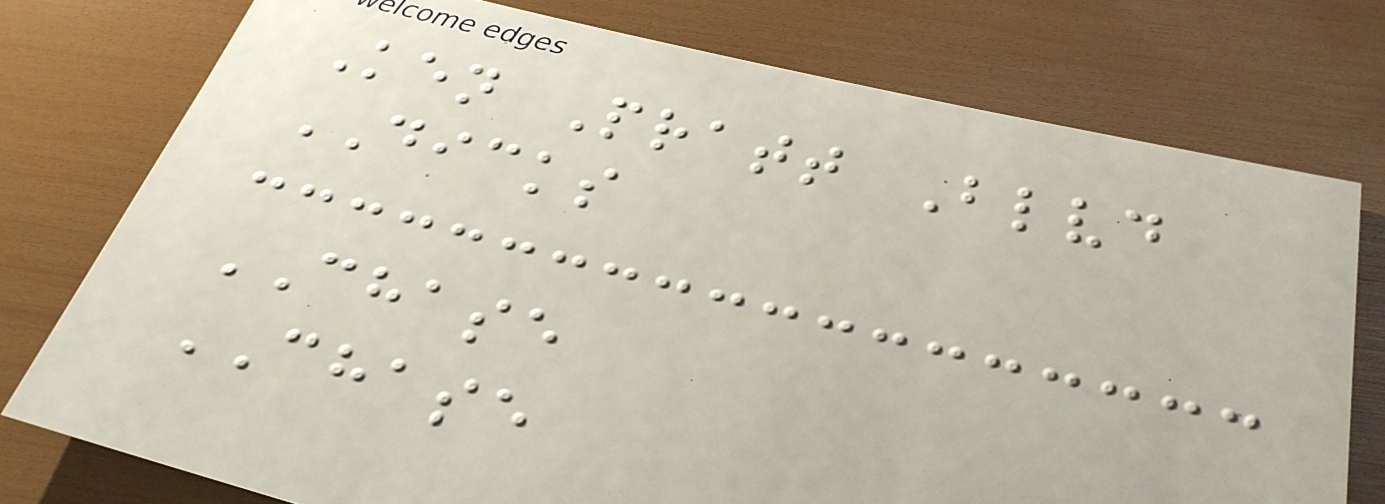Ken Pratt Blvd
DICKS
CHASE
CHASE
